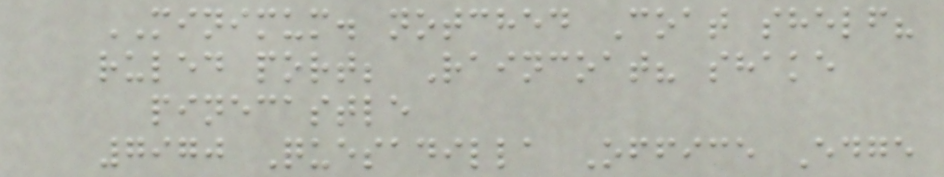MINIMUM. notched Coat shelf?
ruled port; Raincoat? shake
pinecastle
7970 Quesadilla Office Edge
